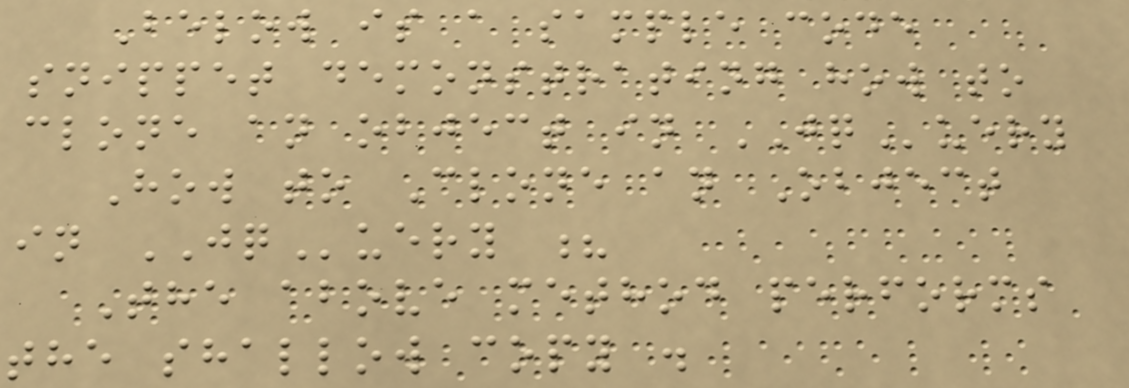Below is a sample code
snippet demonstrating how to
clone an object in JQuery
How to Clone an Object
in JQuery ?
The above method performs
the shallow copy .
